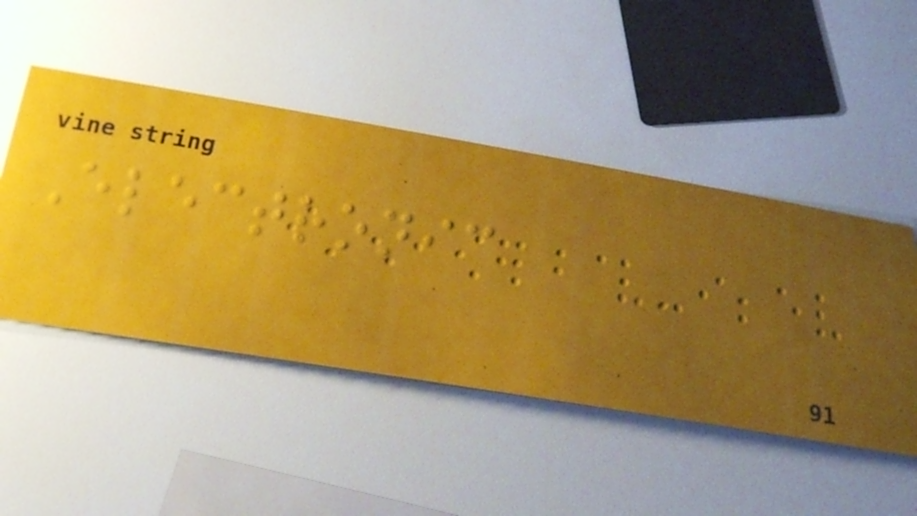Electronic
